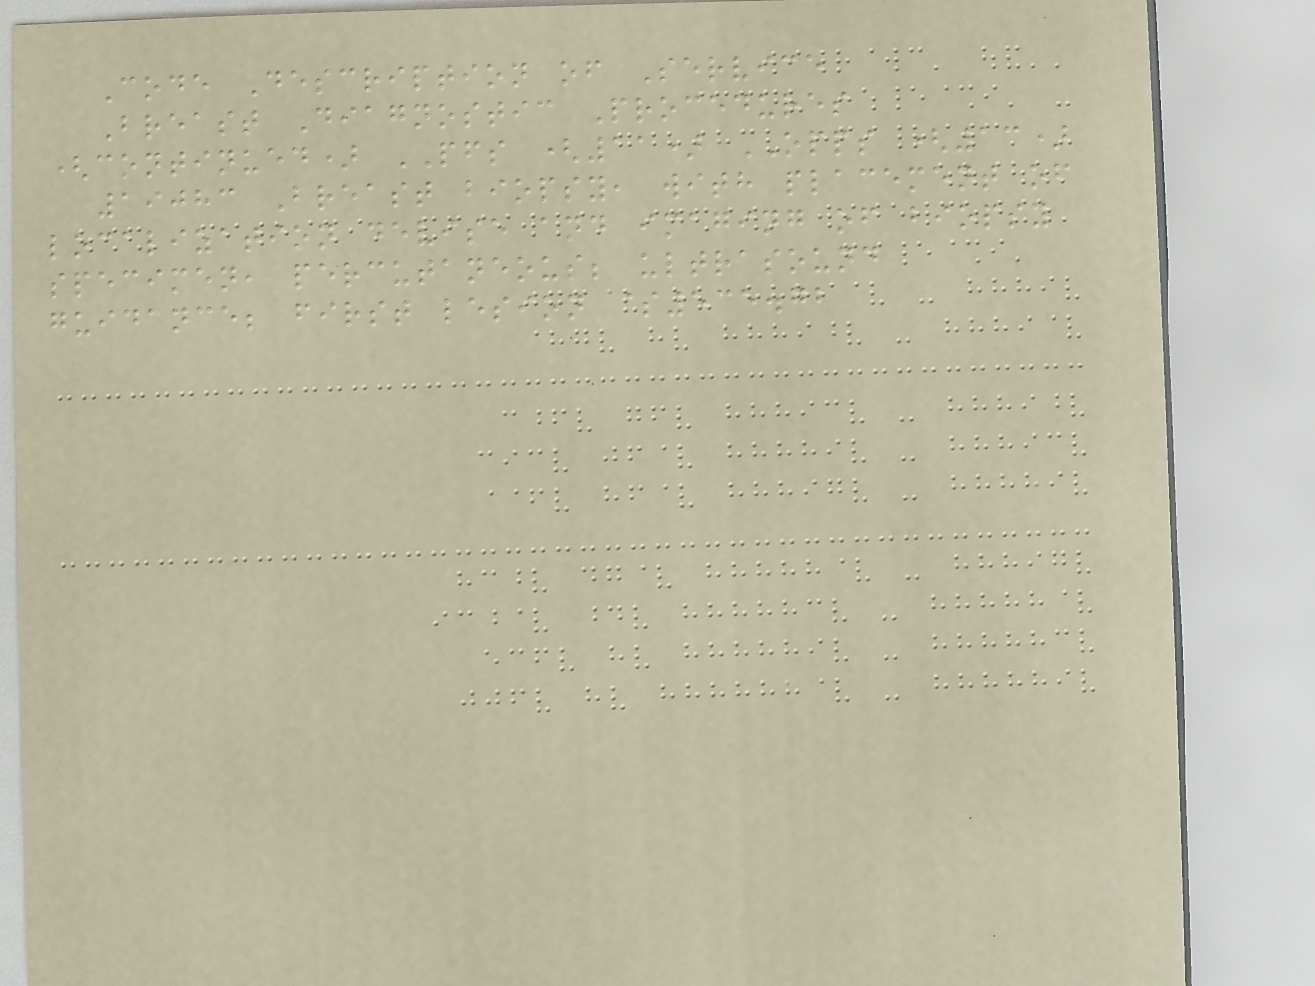Code Description of Service
Breast Diagnostic Procedures
(continued) PFS (11) OPPS (13)
19083 Breast biopsy, with placement of
localization devise and imaging of biopsy
specimen, percutaneous; ultrasound
guidance; first lesion $535.72
